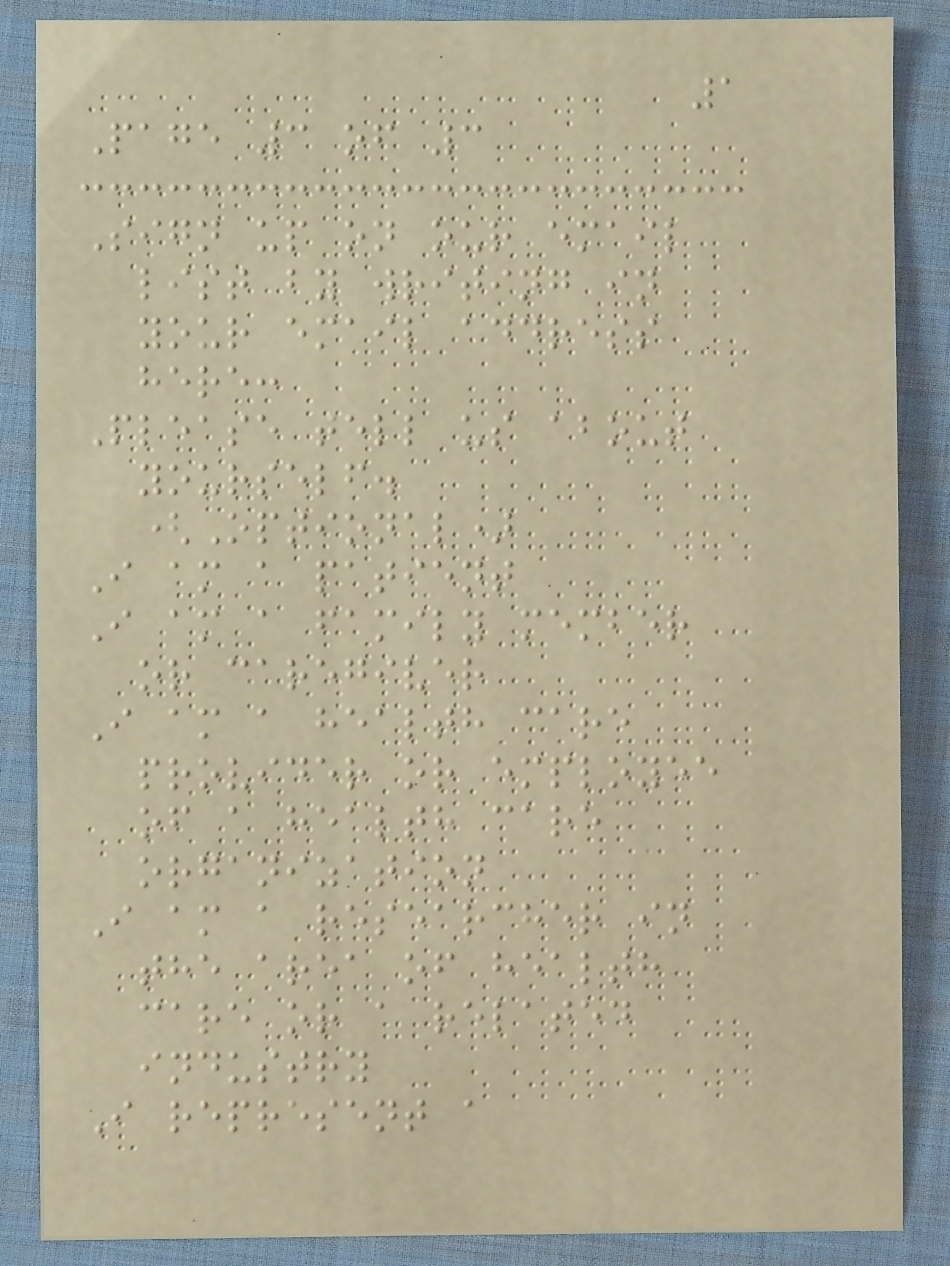1
Page 3 of 3
Sign up on our email
list by writing in
your email address
here:
Please tell us about
yourself.
(Optional)
I am a patient
I am a family member
or caregiver
I am a health care
provider or employee
of a health care
organization
I am a researcher in
the area of health
care or a related
industry
I represent a
